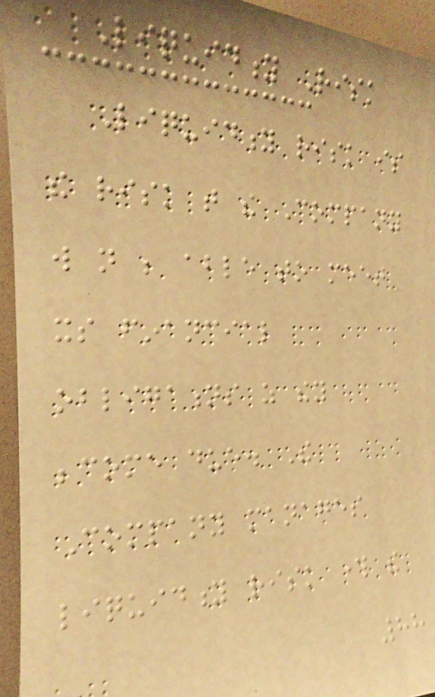Liquidity Risk
Liquidity risk is
the risk that the Company
will not be able to meet
its financial
obligations as they
become due. The
Company manages
liquidity risk through the
88
